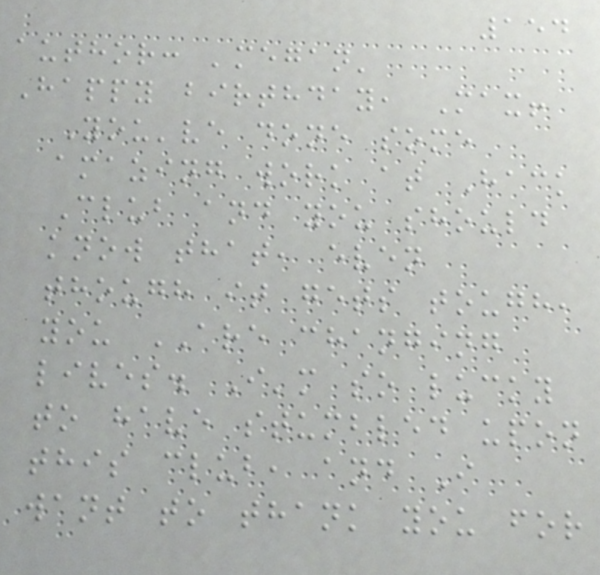154
author: 'megan'
Happy birthday, Max!
You've done some
amazing work at Hack
Club and you should
know that, even
though it gets tough,
you ARE changing
lives. I'm so lucky
to have stumbled upon
this club, and I
want to thank you for
